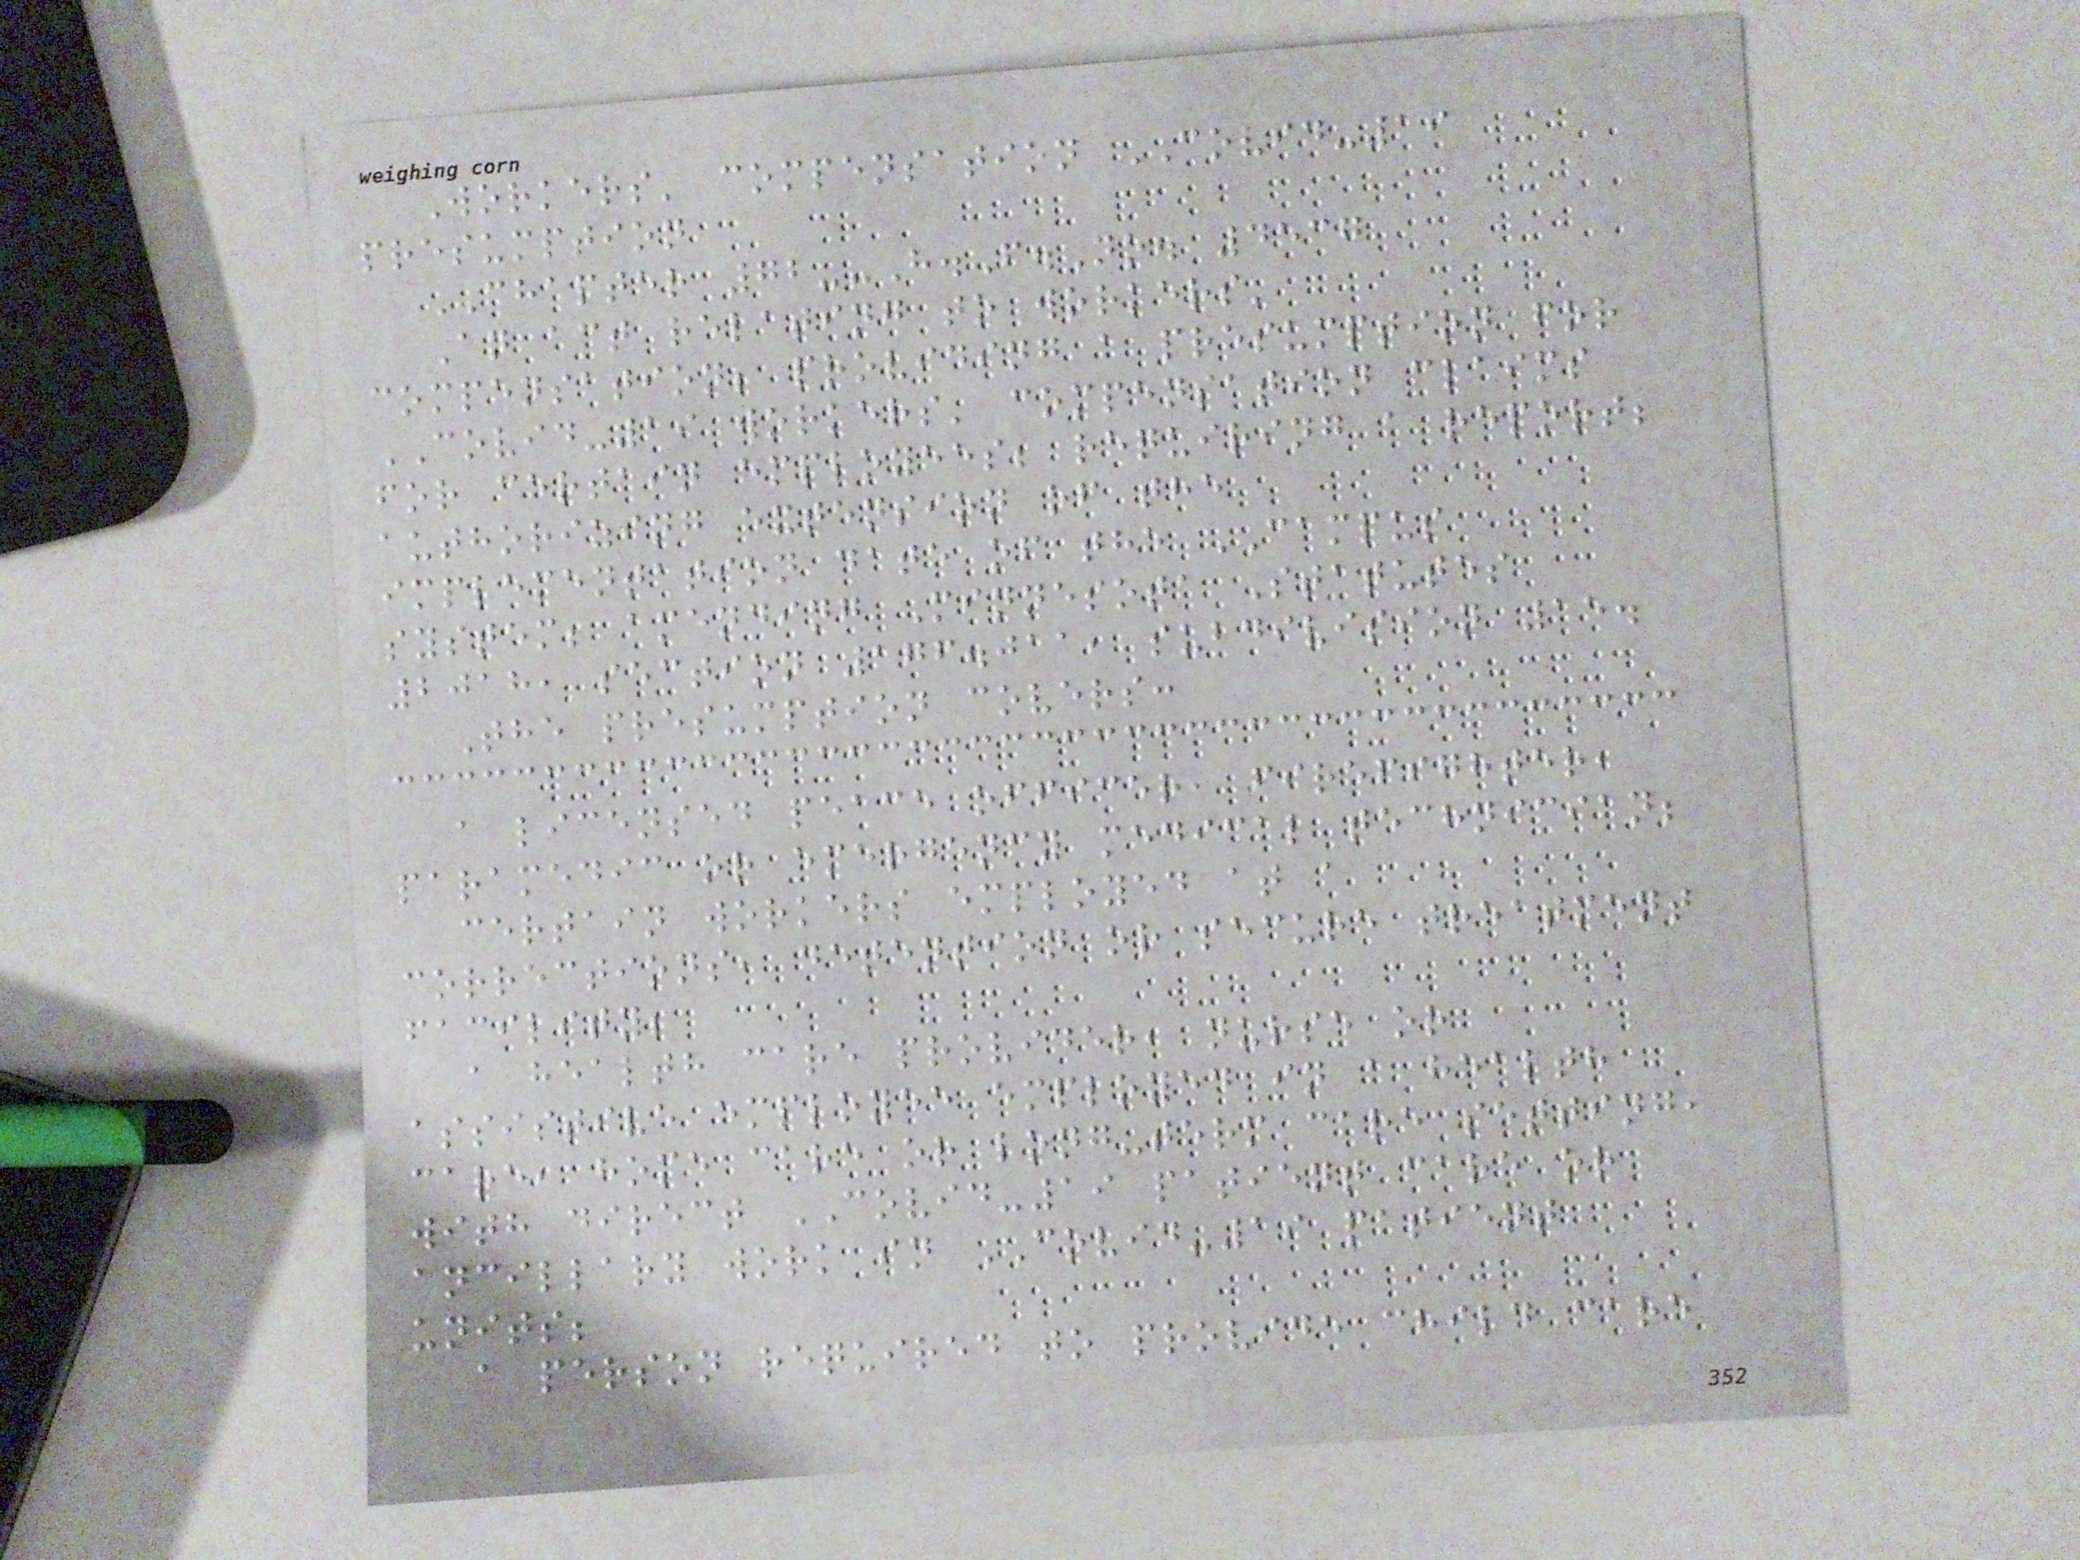Workers' compensation COVID-19
presumption
CHAPTER 72--H.F.No. 4537
An act relating to workers'
compensation; providing a presumption for
COVID-19 workers' compensation claims
for certain employees; requiring a report;
authorizing extension of the
implementation date of the CAMPUS
system; amending Minnesota Statutes
2018, section 176.011, subdivision 15.
The presumption covers:
a licensed peace officer, firefighter,
paramedic or emergency medical technician;
certain workers employed at a
corrections, detention or secure treatment
facility;
a health care provider, nurse or
assistive employee employed in a health
care, home care or long-term care setting,
with direct COVID-19 patient care or
ancillary work in COVID-19 patient
units;
a person required to provide child care
